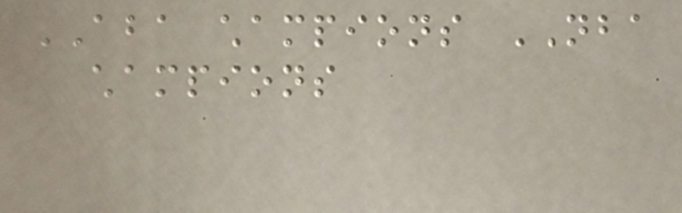ABA champions NBA
champions
